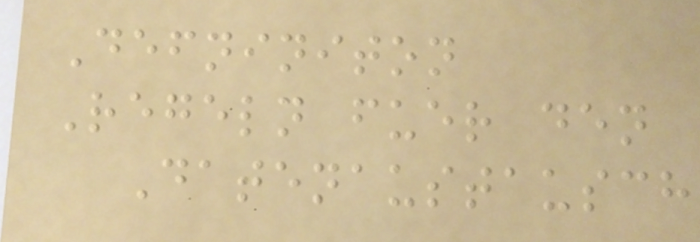Defniniton
Regeln fuer den
Datenaustausch
